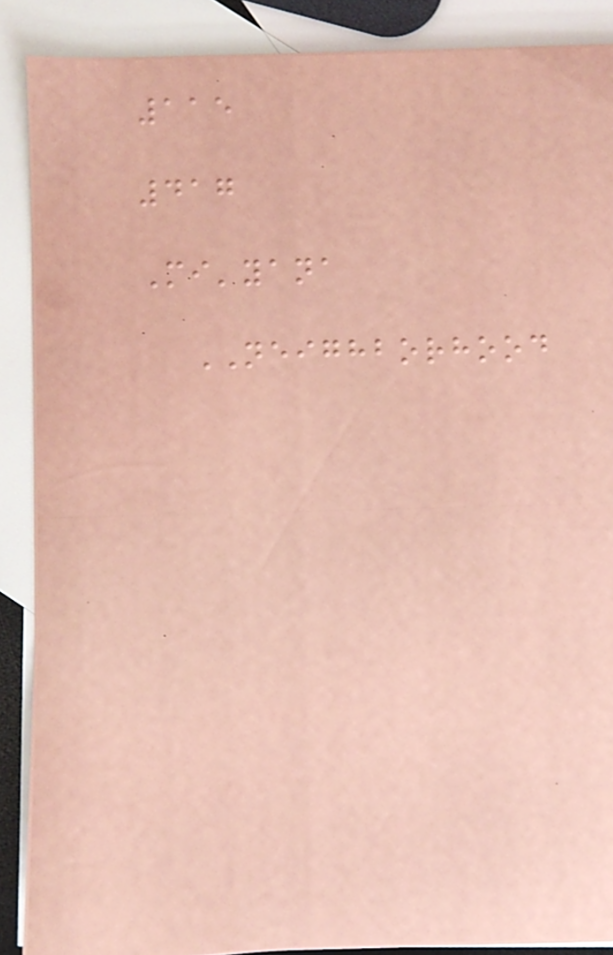115
417
Mi'yana
NEIGHBORHOOD
